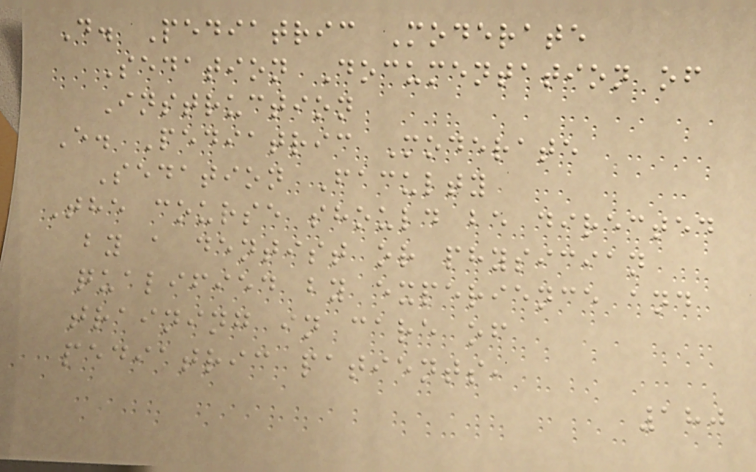D. Pediatric Moderate
Sedation Documentation of
Instruction
E. Pediatric Moderate
Sedation Faculty
The course should be directed
by a dentist or physician
qualified by experience and
training in care of
pediatric patients,
180
